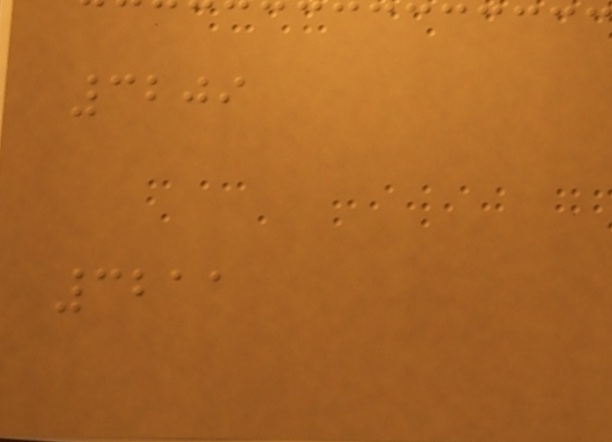3209
3211
